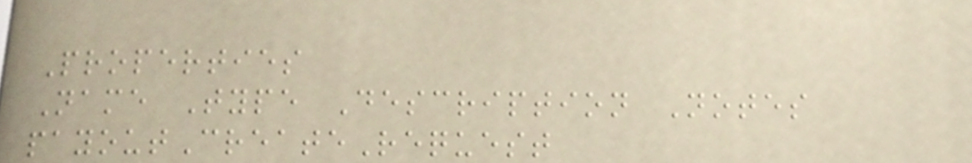Properties
Name Type Description Notes
payoutCreateRequest
